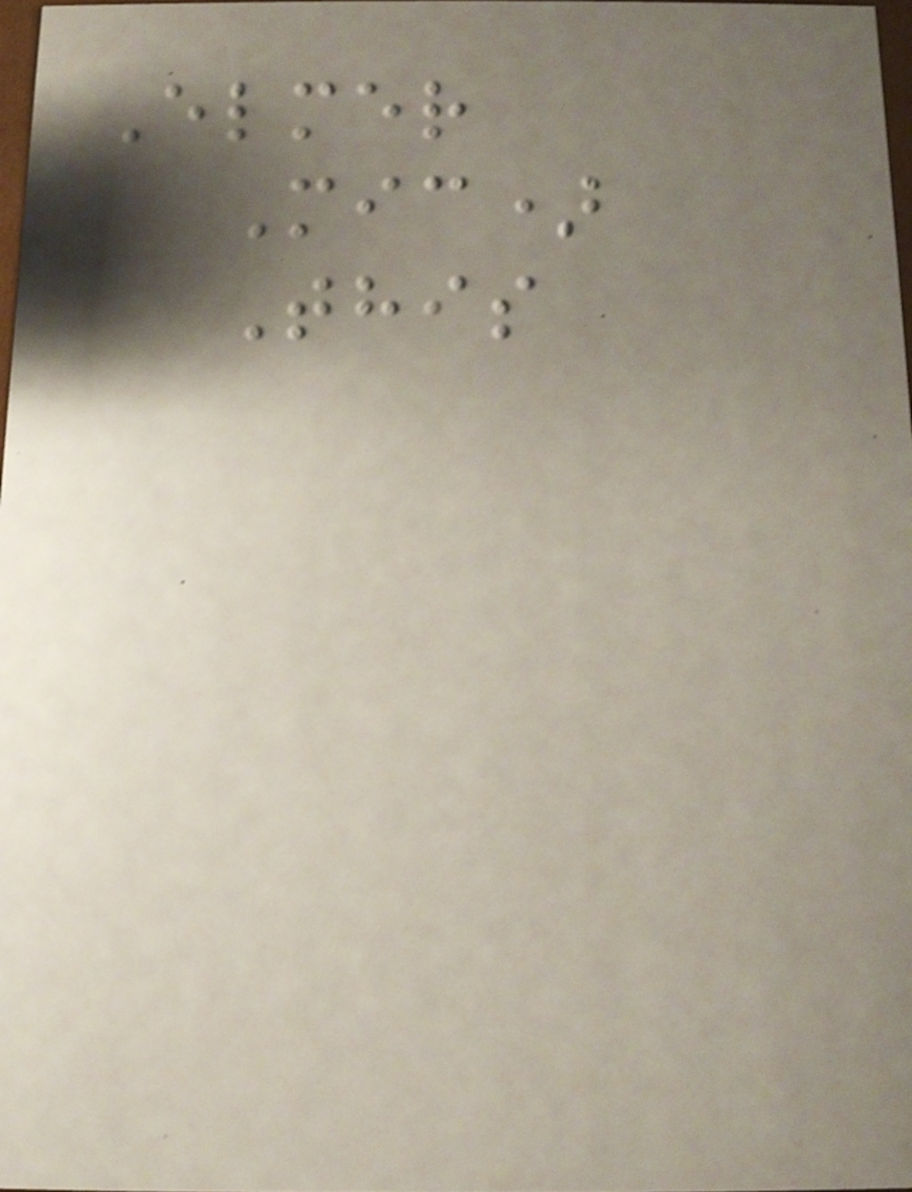Elmer
Mic)
This
